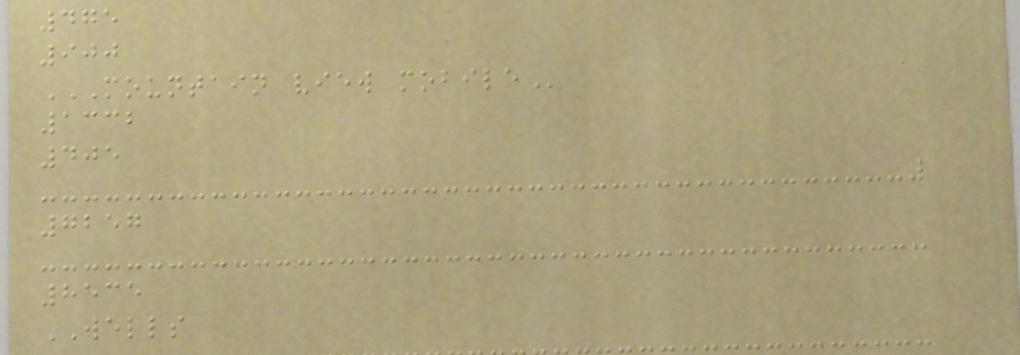475
900
MOUNTAIN VIEW MOBILE
1332
405
7257
8535
WELLS
